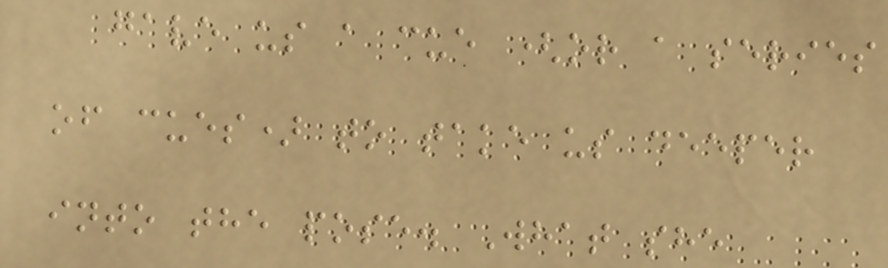gave us a cue (or a series
of cues) to take us deeper
into the pose. What she
